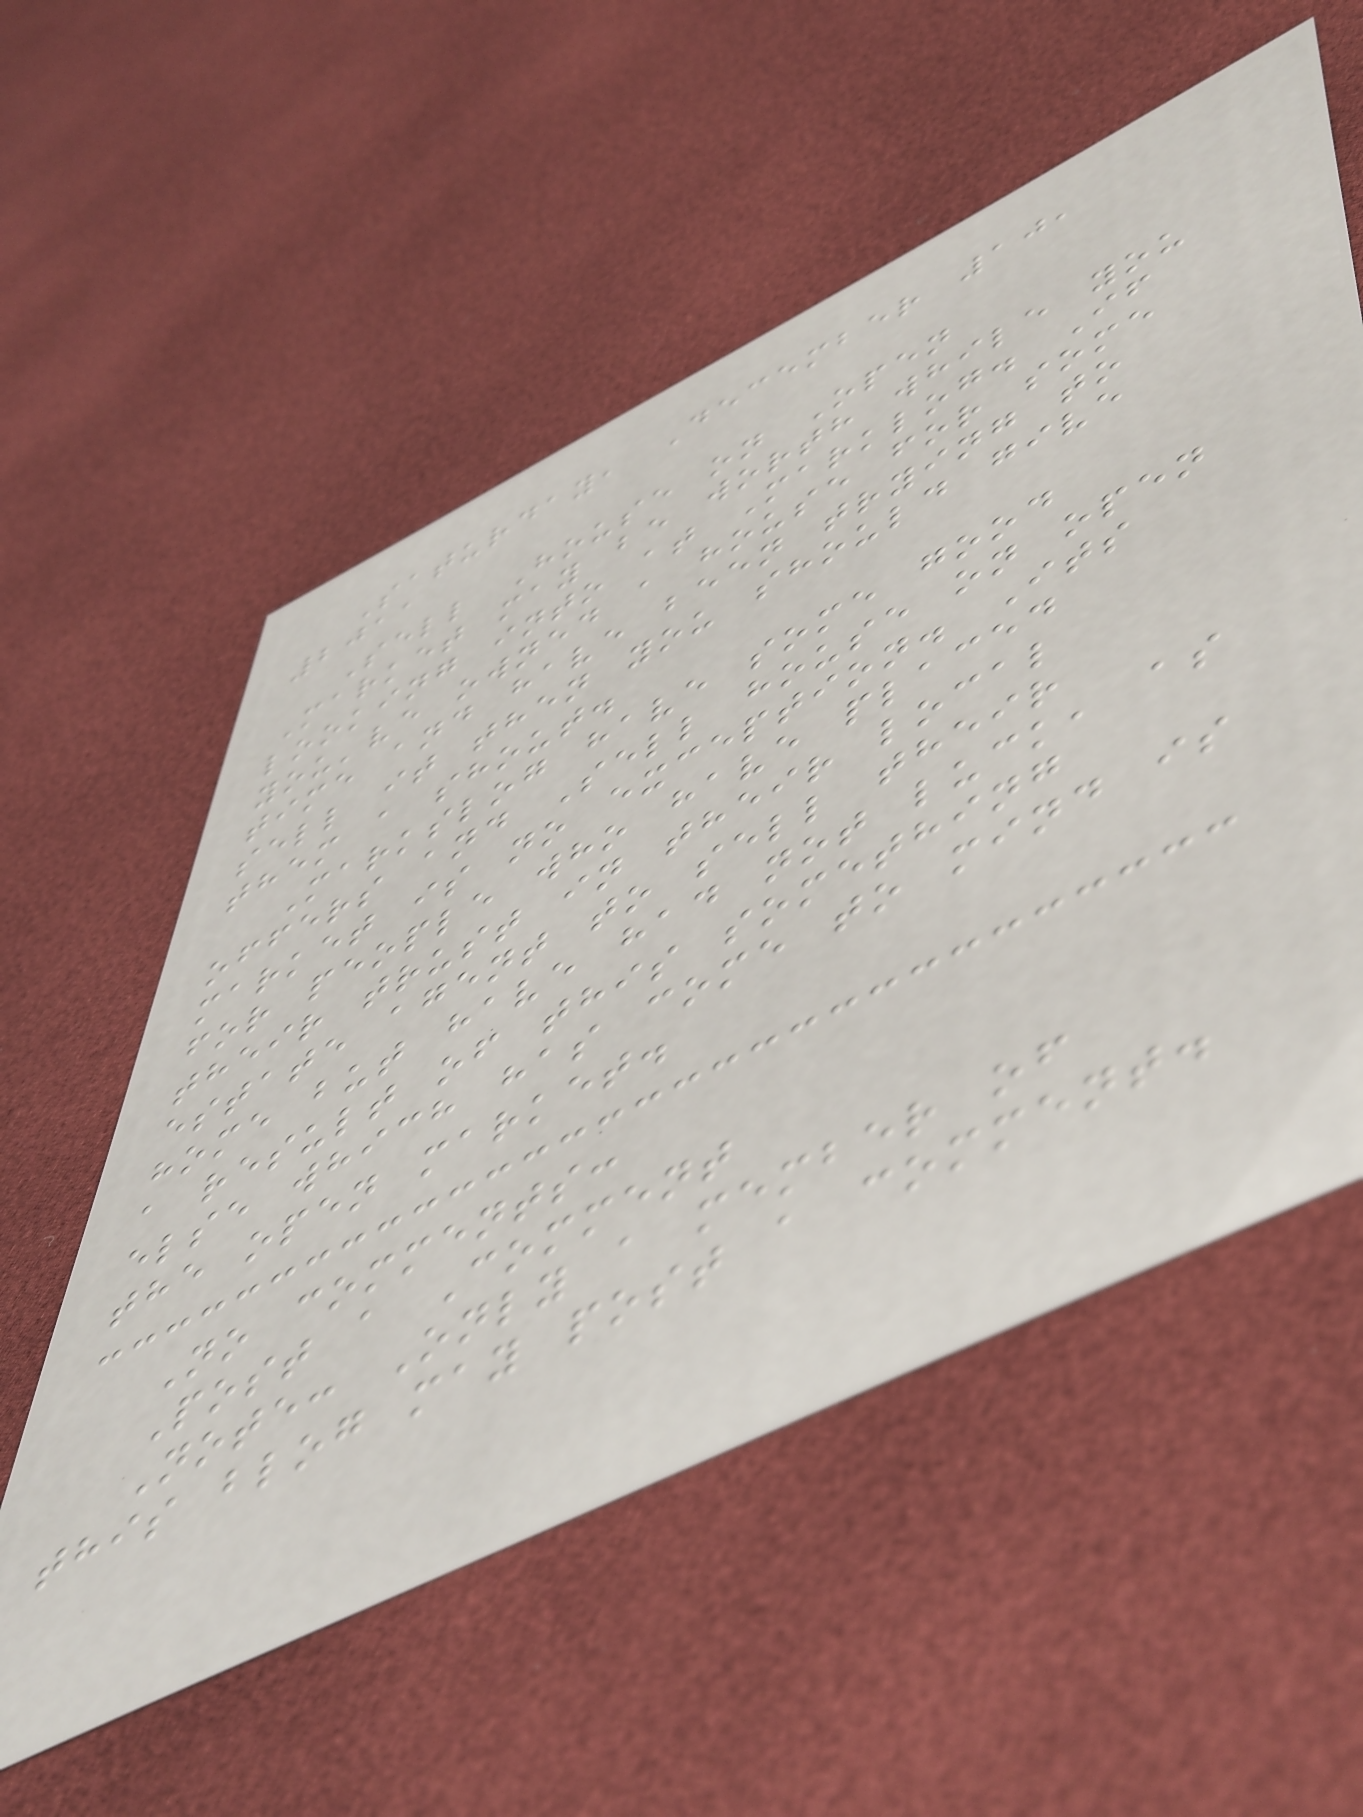Saturday, December 10,
2011
Sell House on Open
Market may be worth while you
looking into at Marklog. If
you've owned a house for some
time and have been trying to
sell it then you should give
them a shout.
Markslog have some good
offers and Sell house on open
market is no exception. Its
for people who have placed
their trust in their local
estate agent to sell their
home but have had not luck, as
a result of this something
else which has come to mind is
the open market.
No comments:
Post a Comment
Note: Only a member of
this blog may post a comment.
